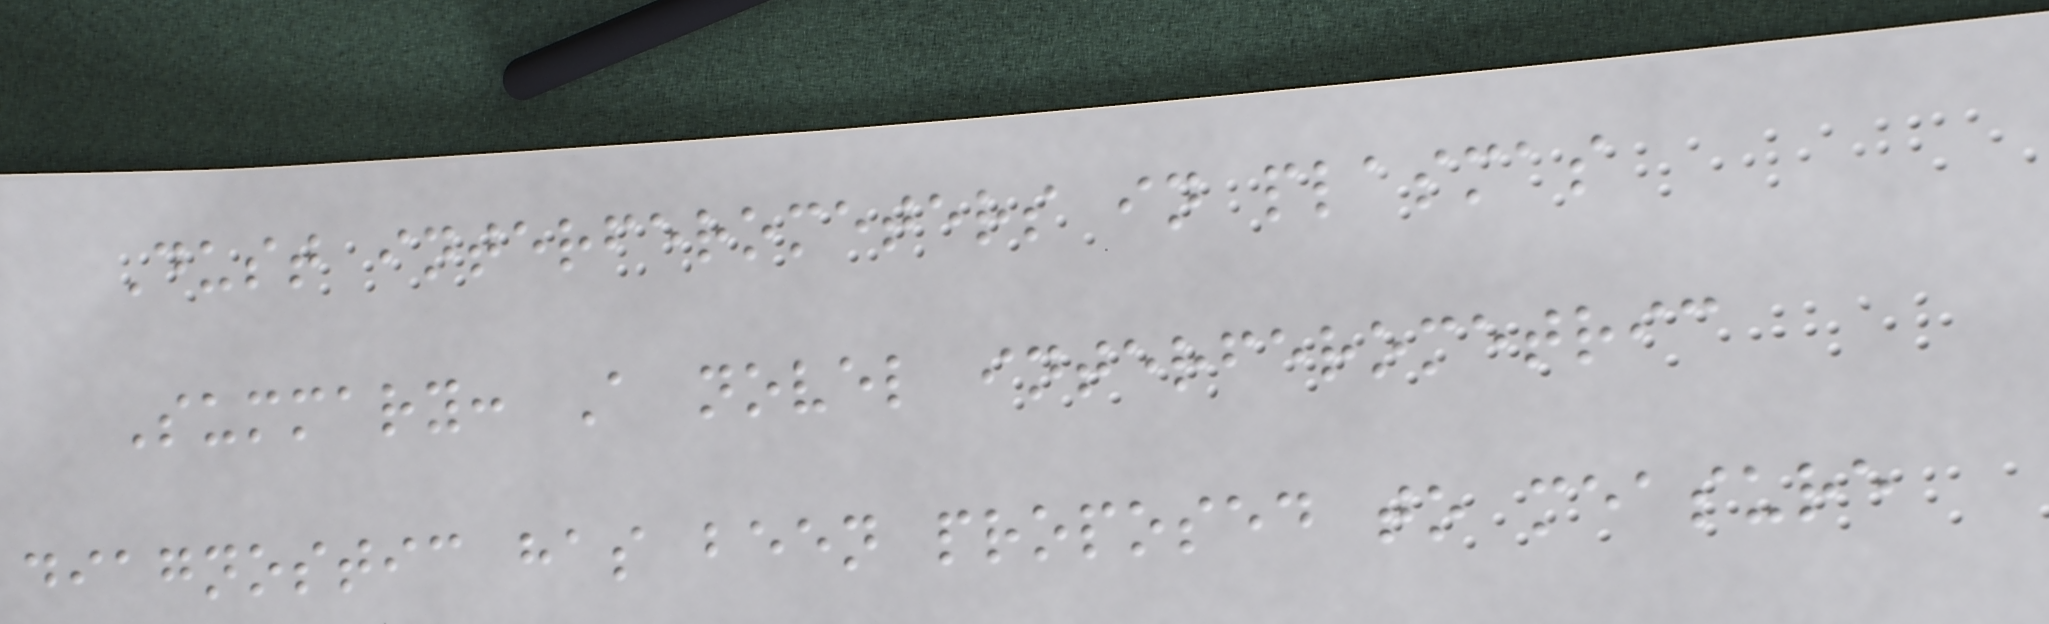Dust interferometers in plasmas
Summary: A novel interferometric
diagnostic has been proposed to measure
